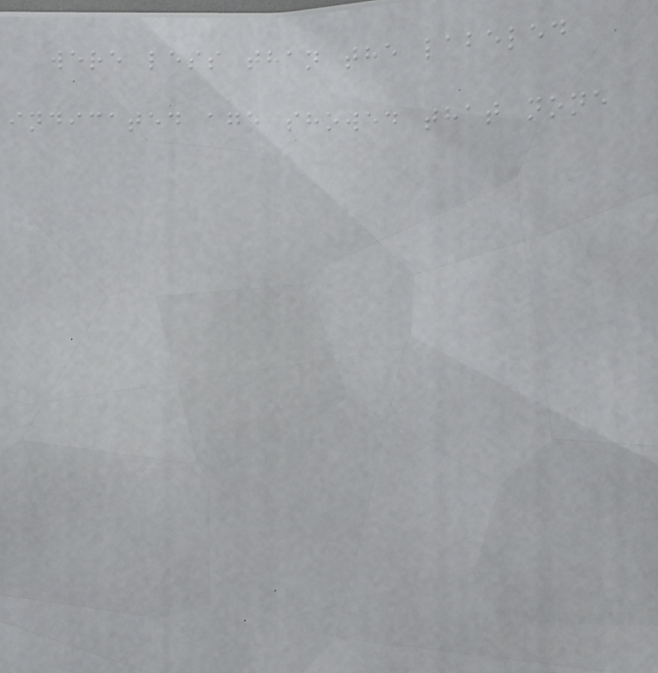were less than the labeled
indicated age showed that none
